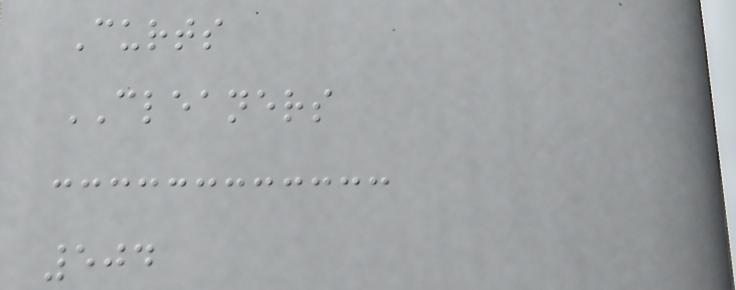Curts
CLEANERS
504
